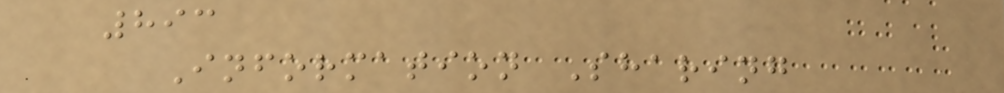893
Information Sharing
